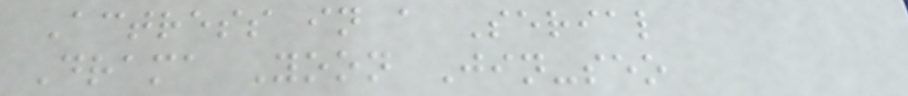Actress in a Serial
Drama Yoon Jin-seo
